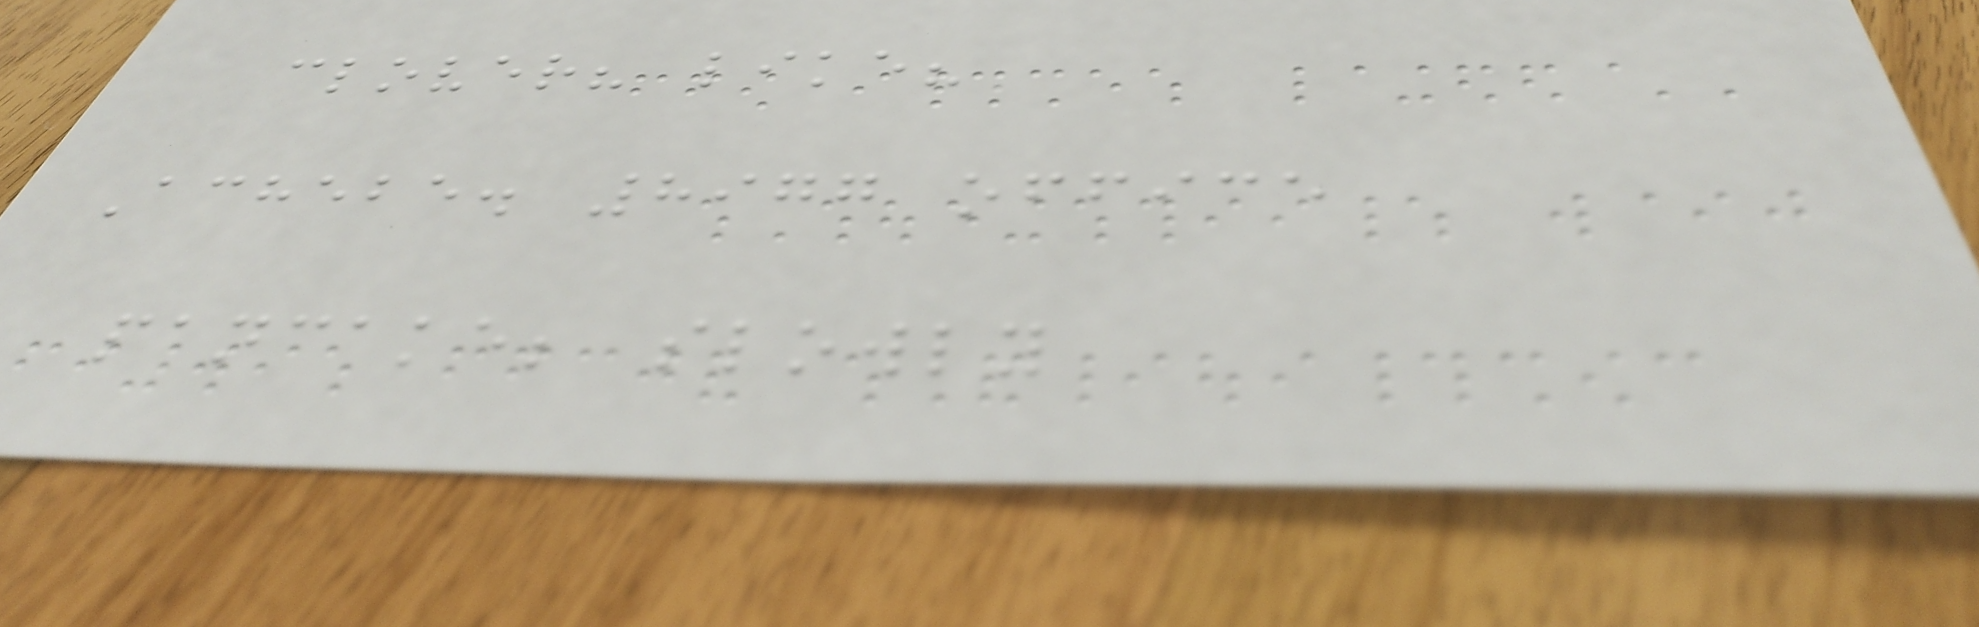clover? like?
Achebe. 8977 office
pancake; slowly
